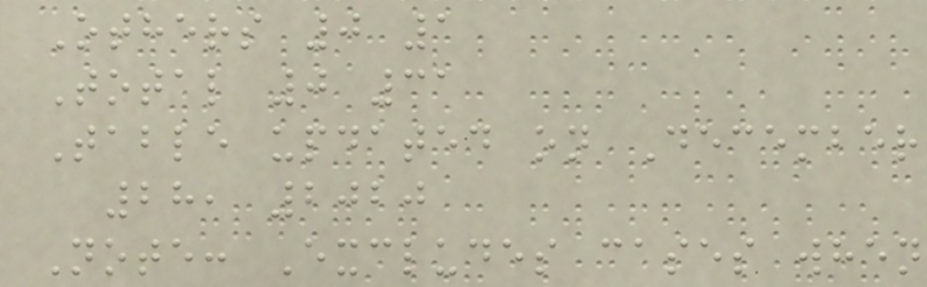Others 0 1
Total 0 31
Table updated on December
28, 2020
Note: Excludes cases when
